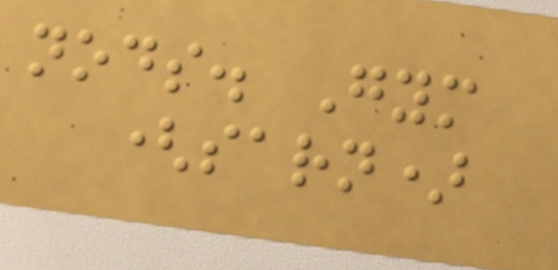nods. Gym
(sarn)
